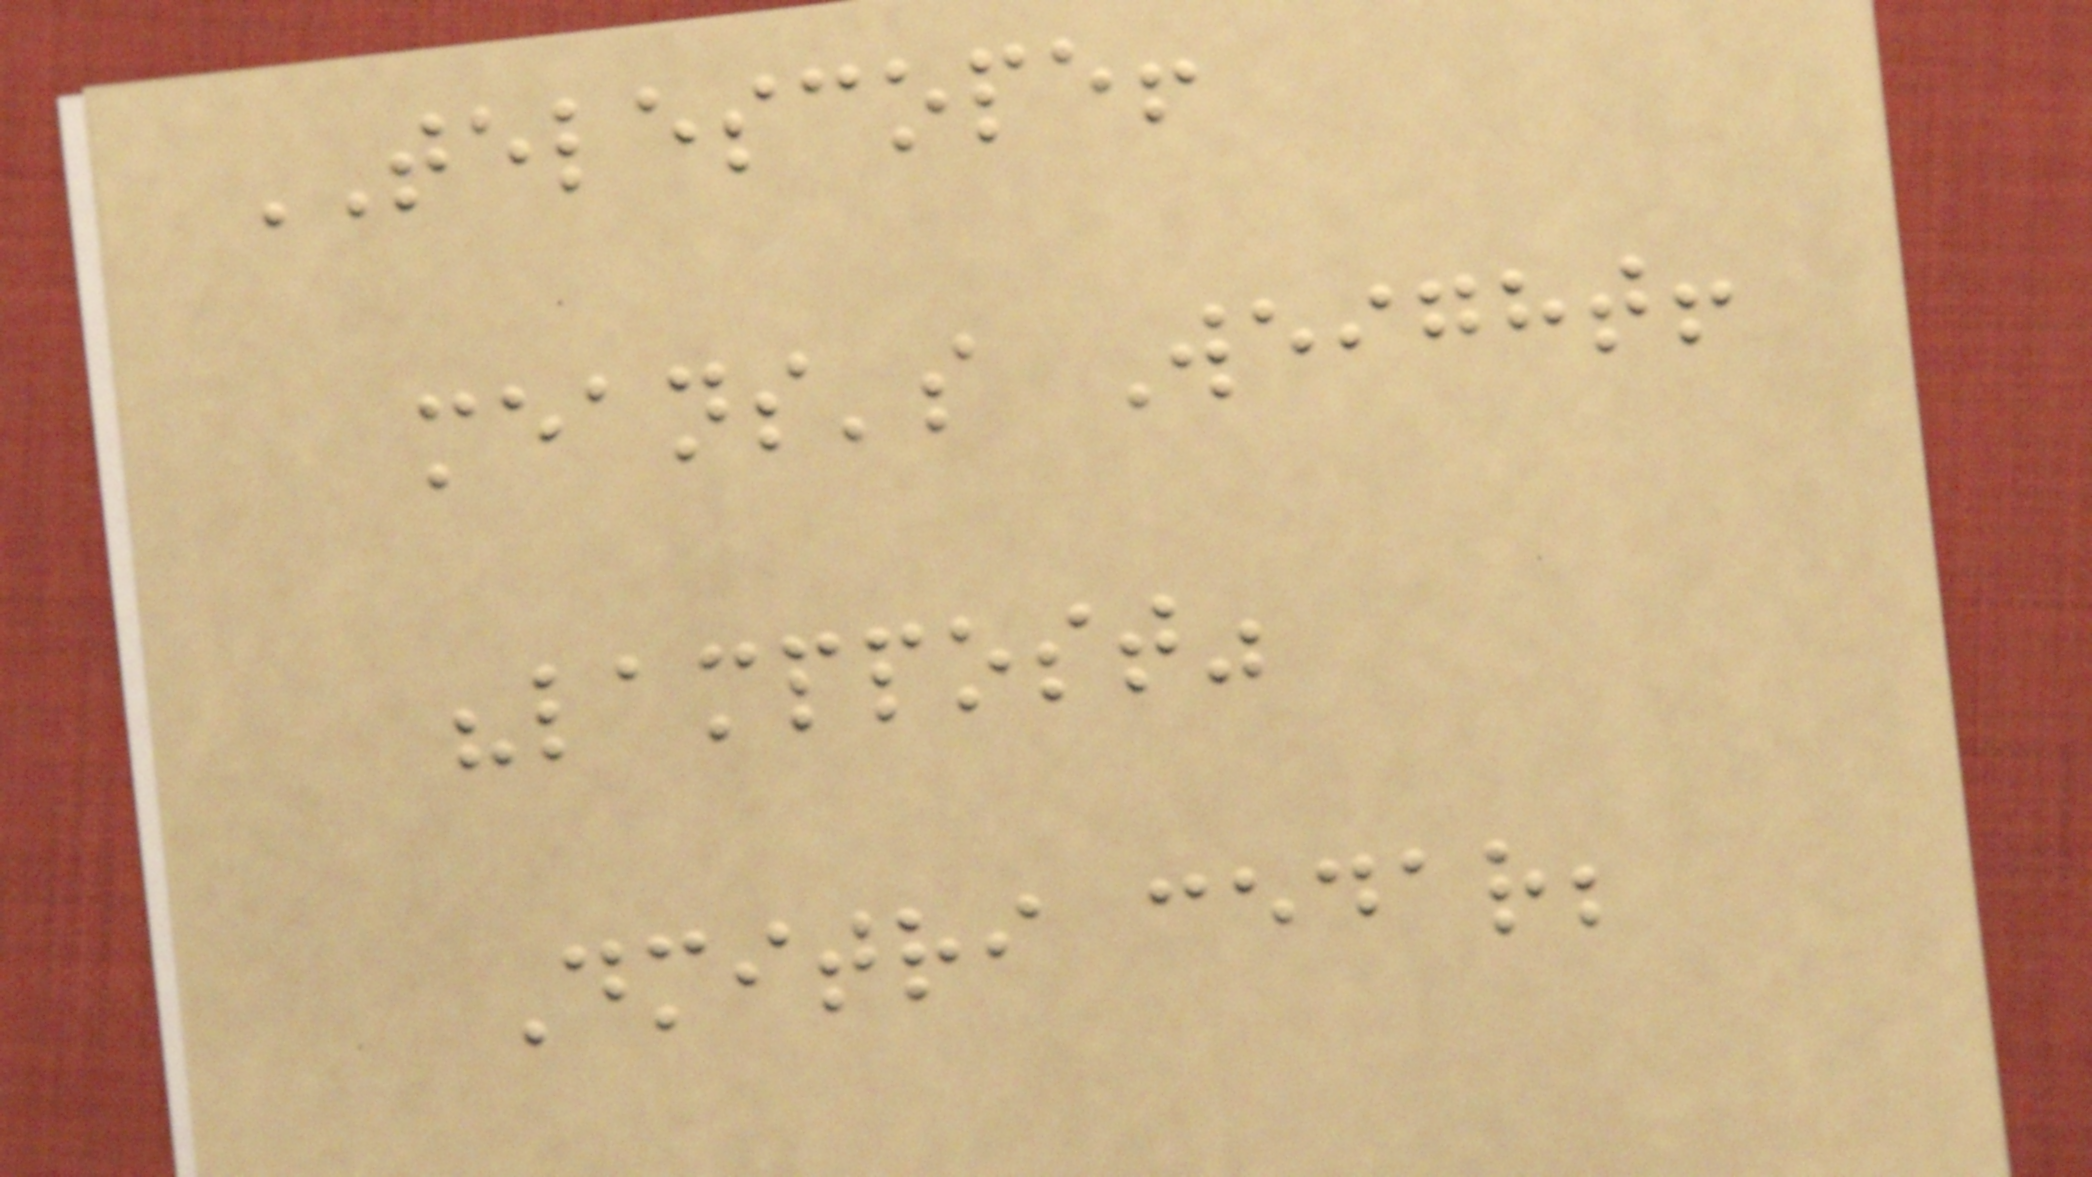TELESCOPE!
means's Weight!
"lamppost"
Dmitri cedar;
